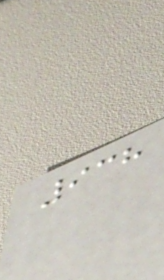938
